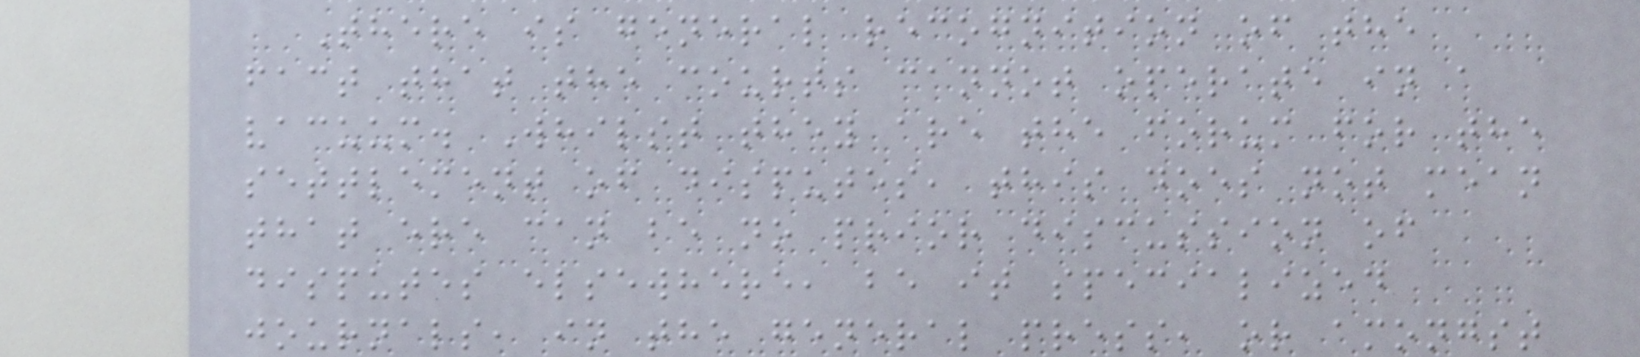There is general recognition of the
fact that the courts cannot operate in a
vacuum. Whilst they are the forum for the
settlement of disputes, this does not mean
that ere can be no prior discussion of
disputes elsewhere, be it specialized
journals, in the general press, or amongst
